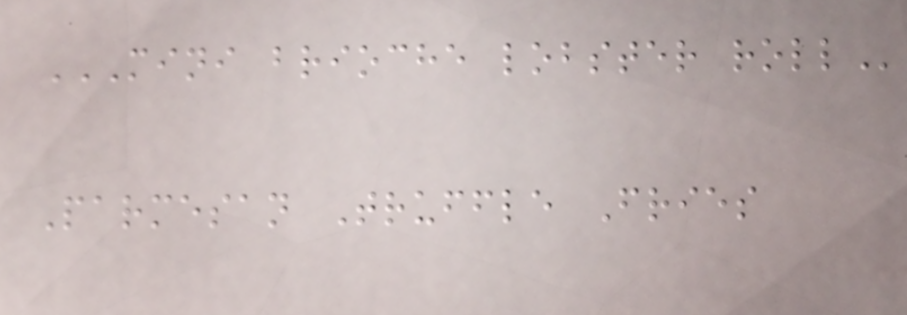MINI BRIOCHE LOBSTER ROLL
Parmesan Truffle Fries
